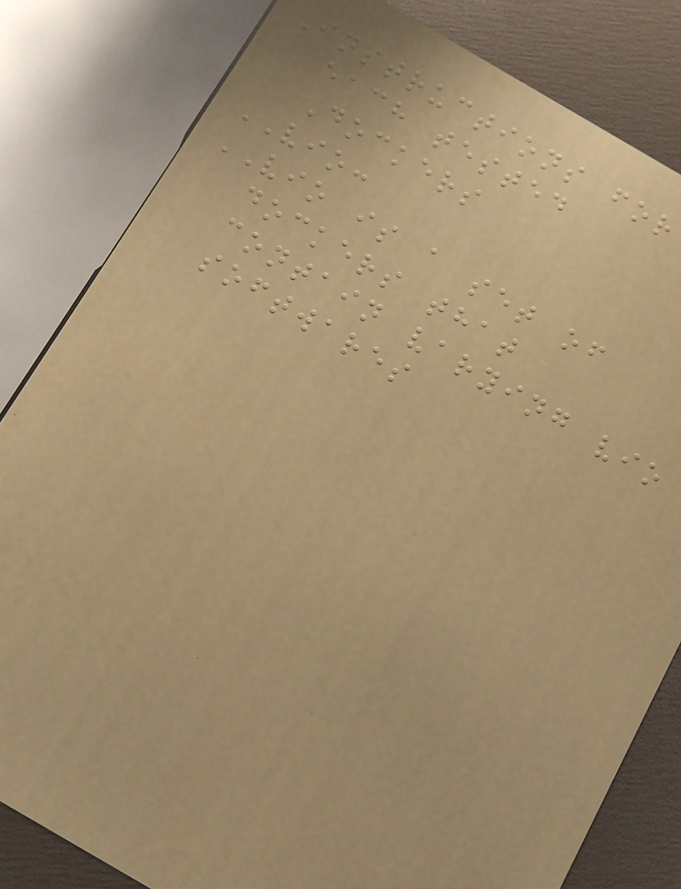Instructions for
each tested
Dockers
VIO:
VIO is a set of
dockers that
contain varying vio
softwares
